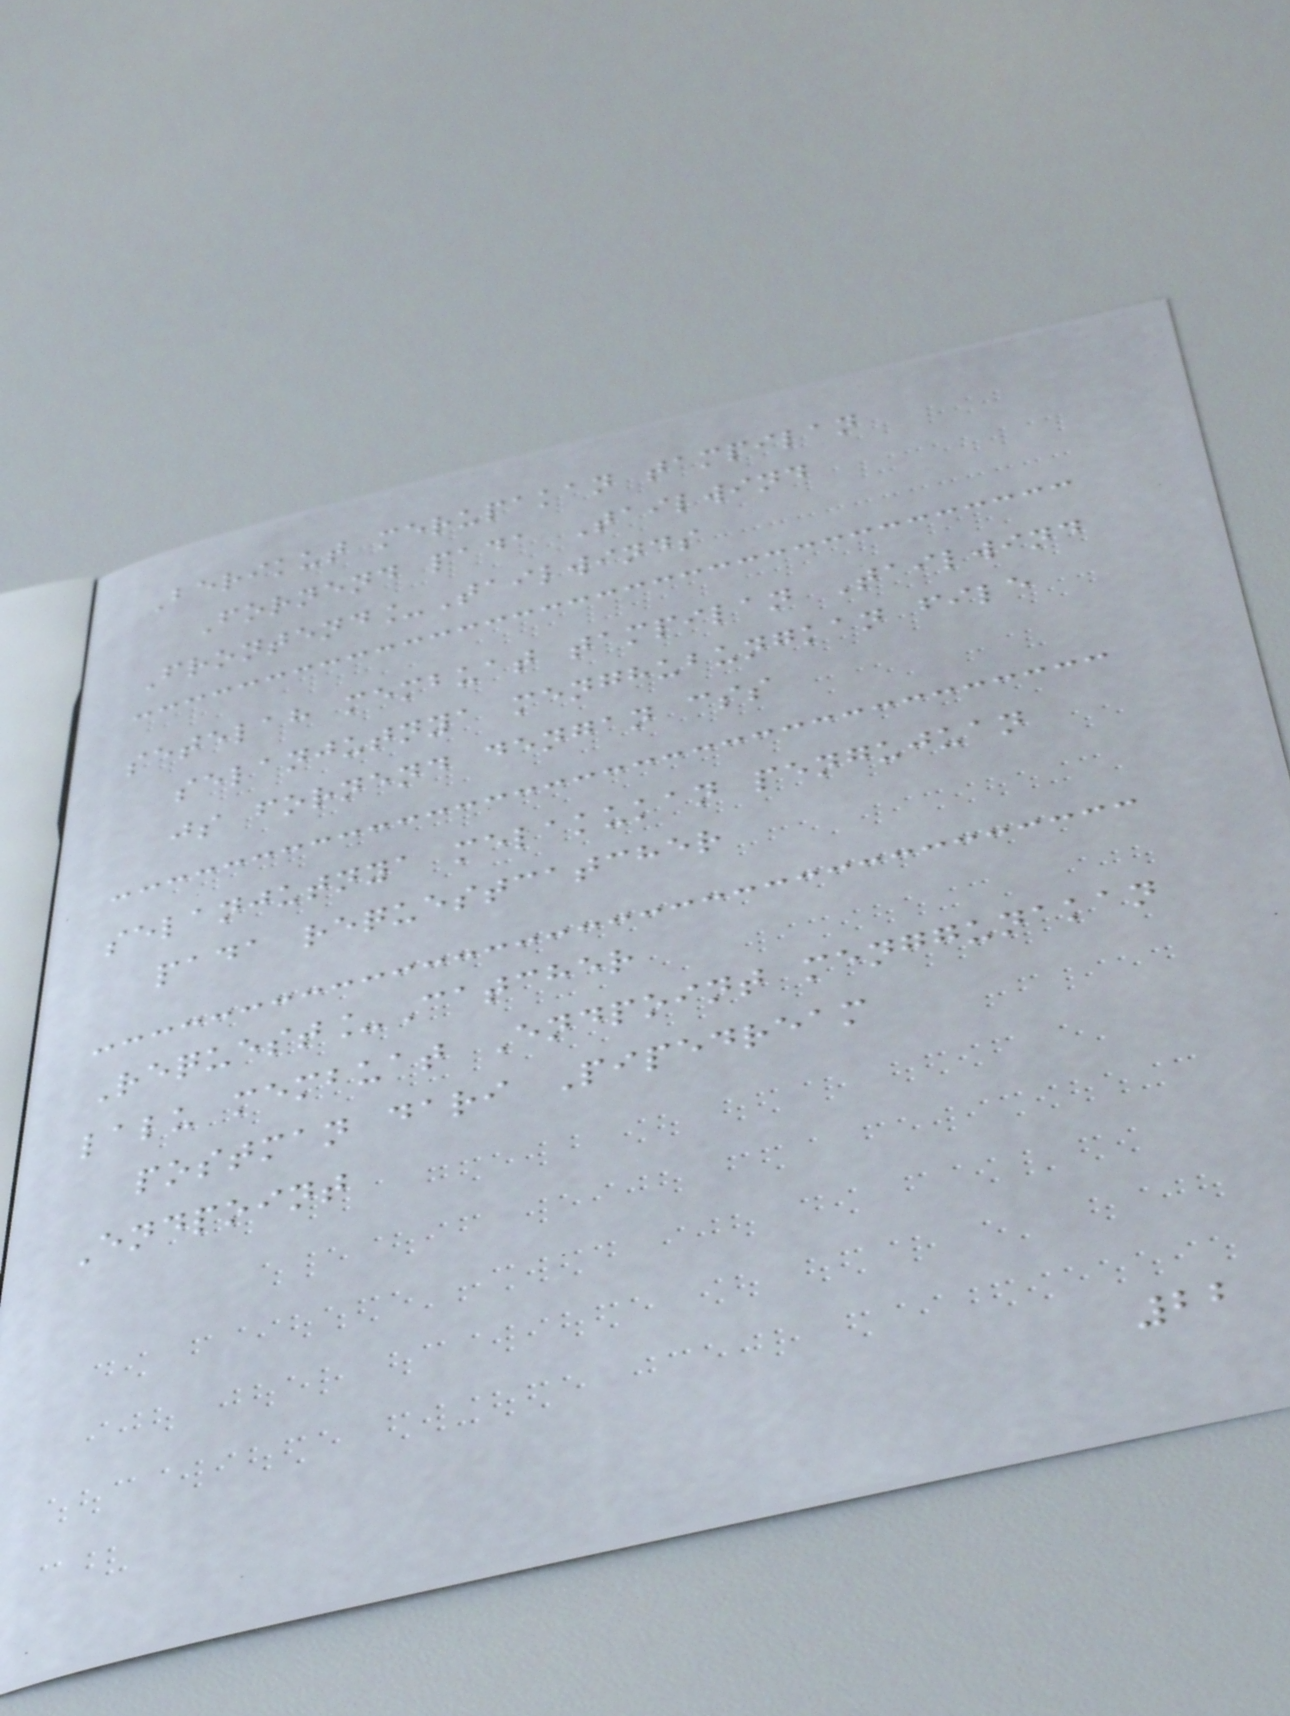Berikut merupakan tampilan
Fornend pada Tailwind
Frontend_Tailwinds
setelah membuat tampilan Tailwind
selanjutnya menghubungkan file
js fornend dengan css
selanjutnya melakukan pengujuan
pada requestcatcher
Request_Catcher
lalu membuat Endpoint menggunakan
postman dari Pipedream
Endpoint
22
